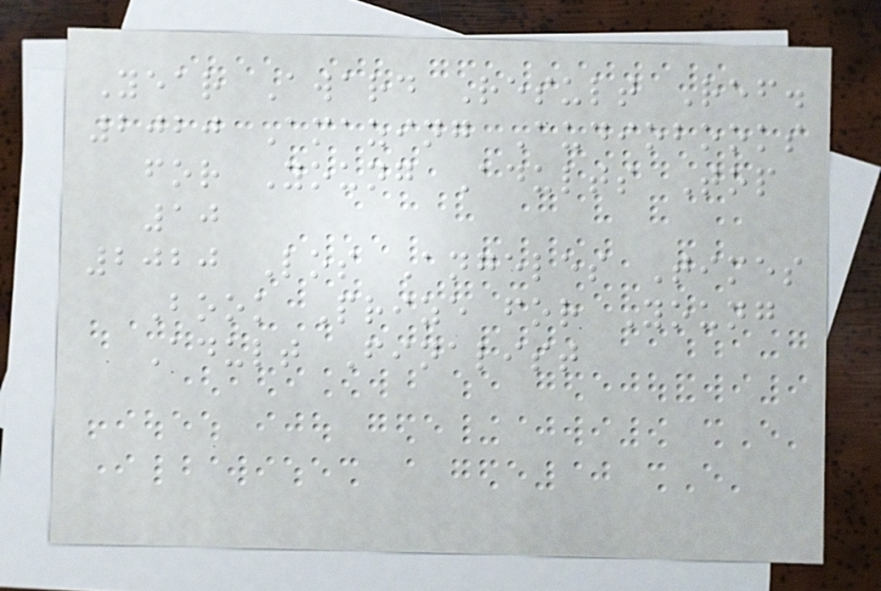Year Award Result Ref.
2020 Amazing Audiobooks
for Young Adults Top
10
2020 Los Angeles Times
Book Prize for Young
Adult Finalist
